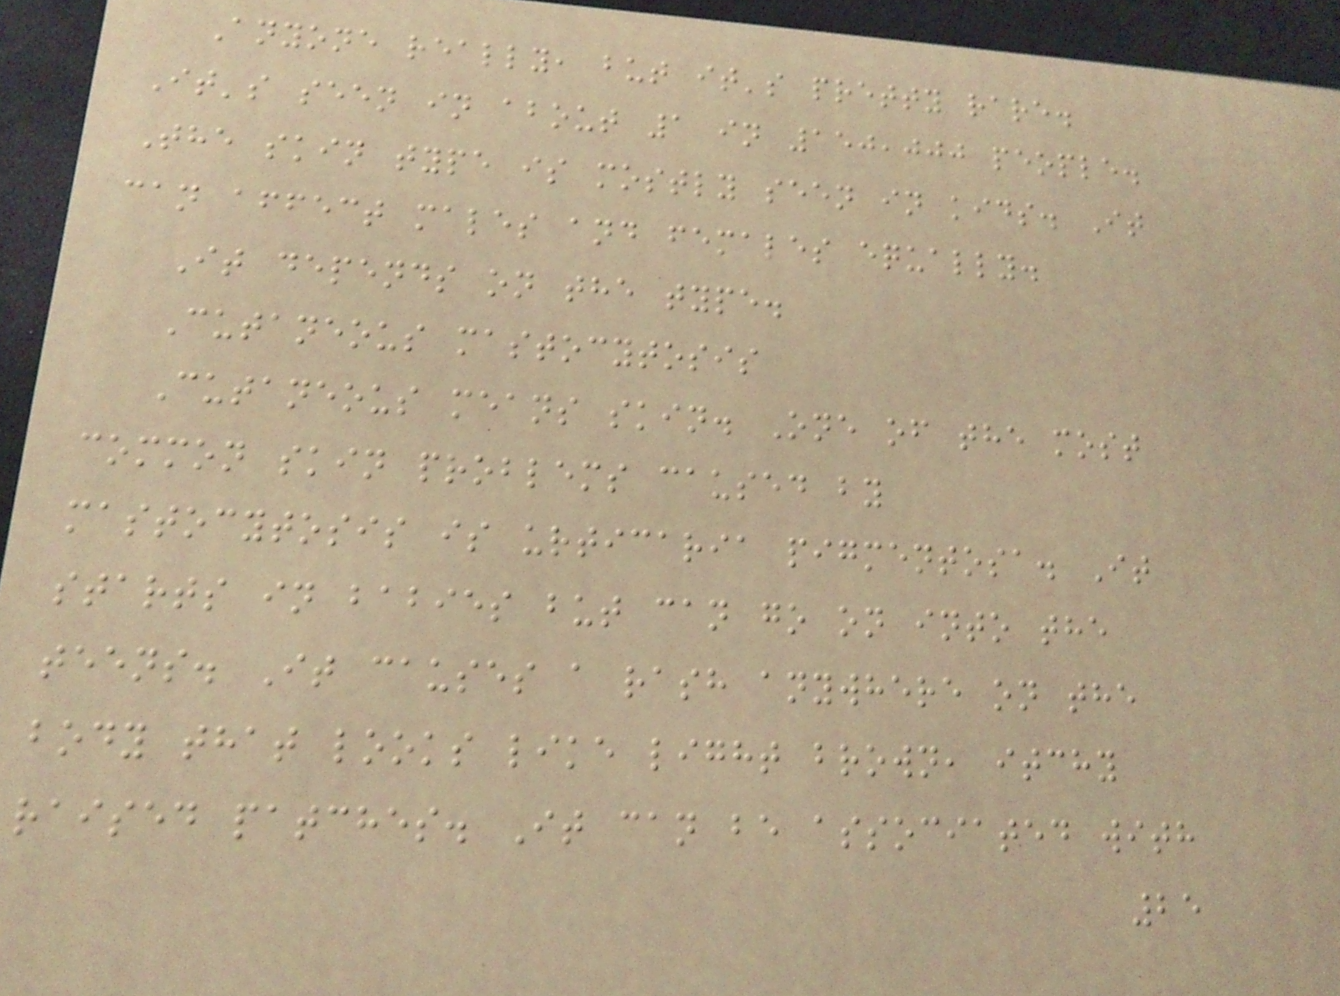Anyone really, but it's pretty rare.
It's seen in about 1 in 150,000 people.
The skin type is mostly seen in kids. It
can affect males and females equally.
It depends on the type.
Cutaneous mastocytosis
Cutaneous means skin. One of the most
common skin problems caused by
mastocytosis is urticaria pigmentosa. It
starts in babies but can go on into the
teens. It causes a rash anywhere on the
body that looks like light brown, itchy
raised patches. It can be associated with
25
